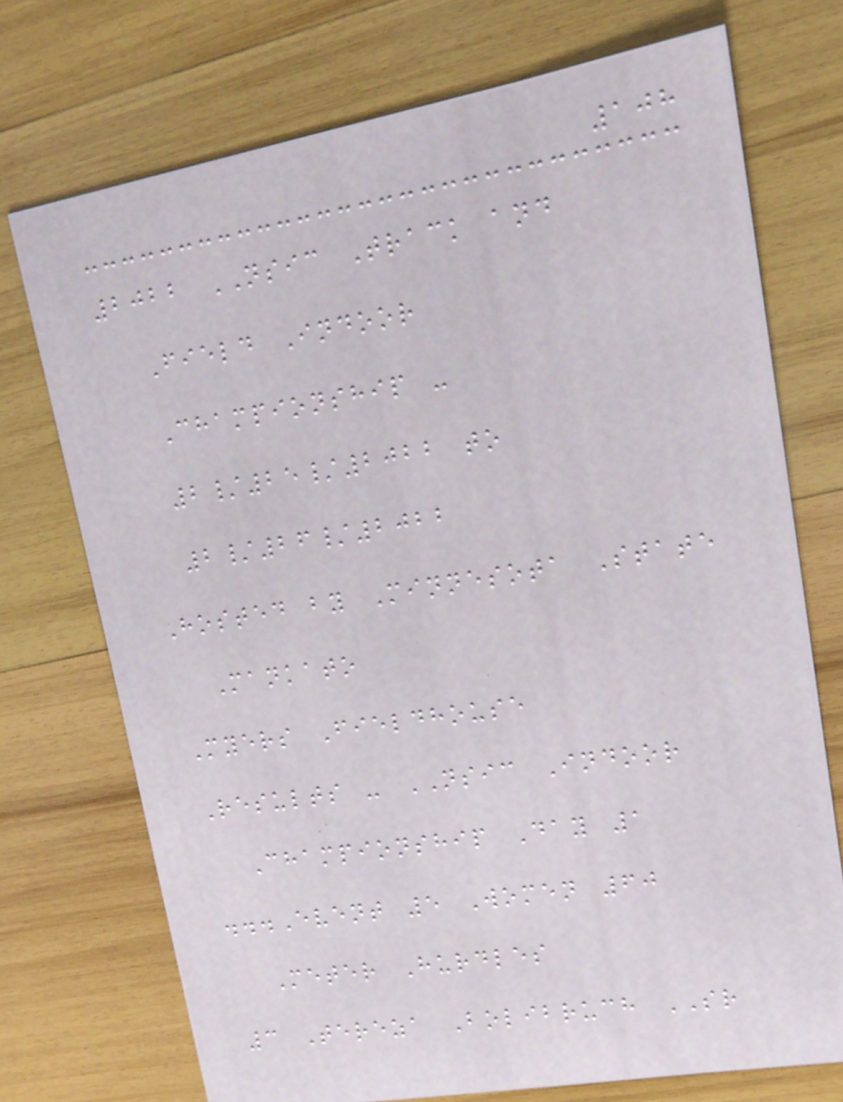108
2022 NSIC Track and
Field Indoor
Championship -
2/25/2022 to
2/26/2022
Hosted by Minnesota State
Mankato
Myers Fieldhouse
Results - NSIC Indoor
Championship Day 1
...Event 5 Women 60
Meter Hurdles
3 Tereza Bolibruch SR
